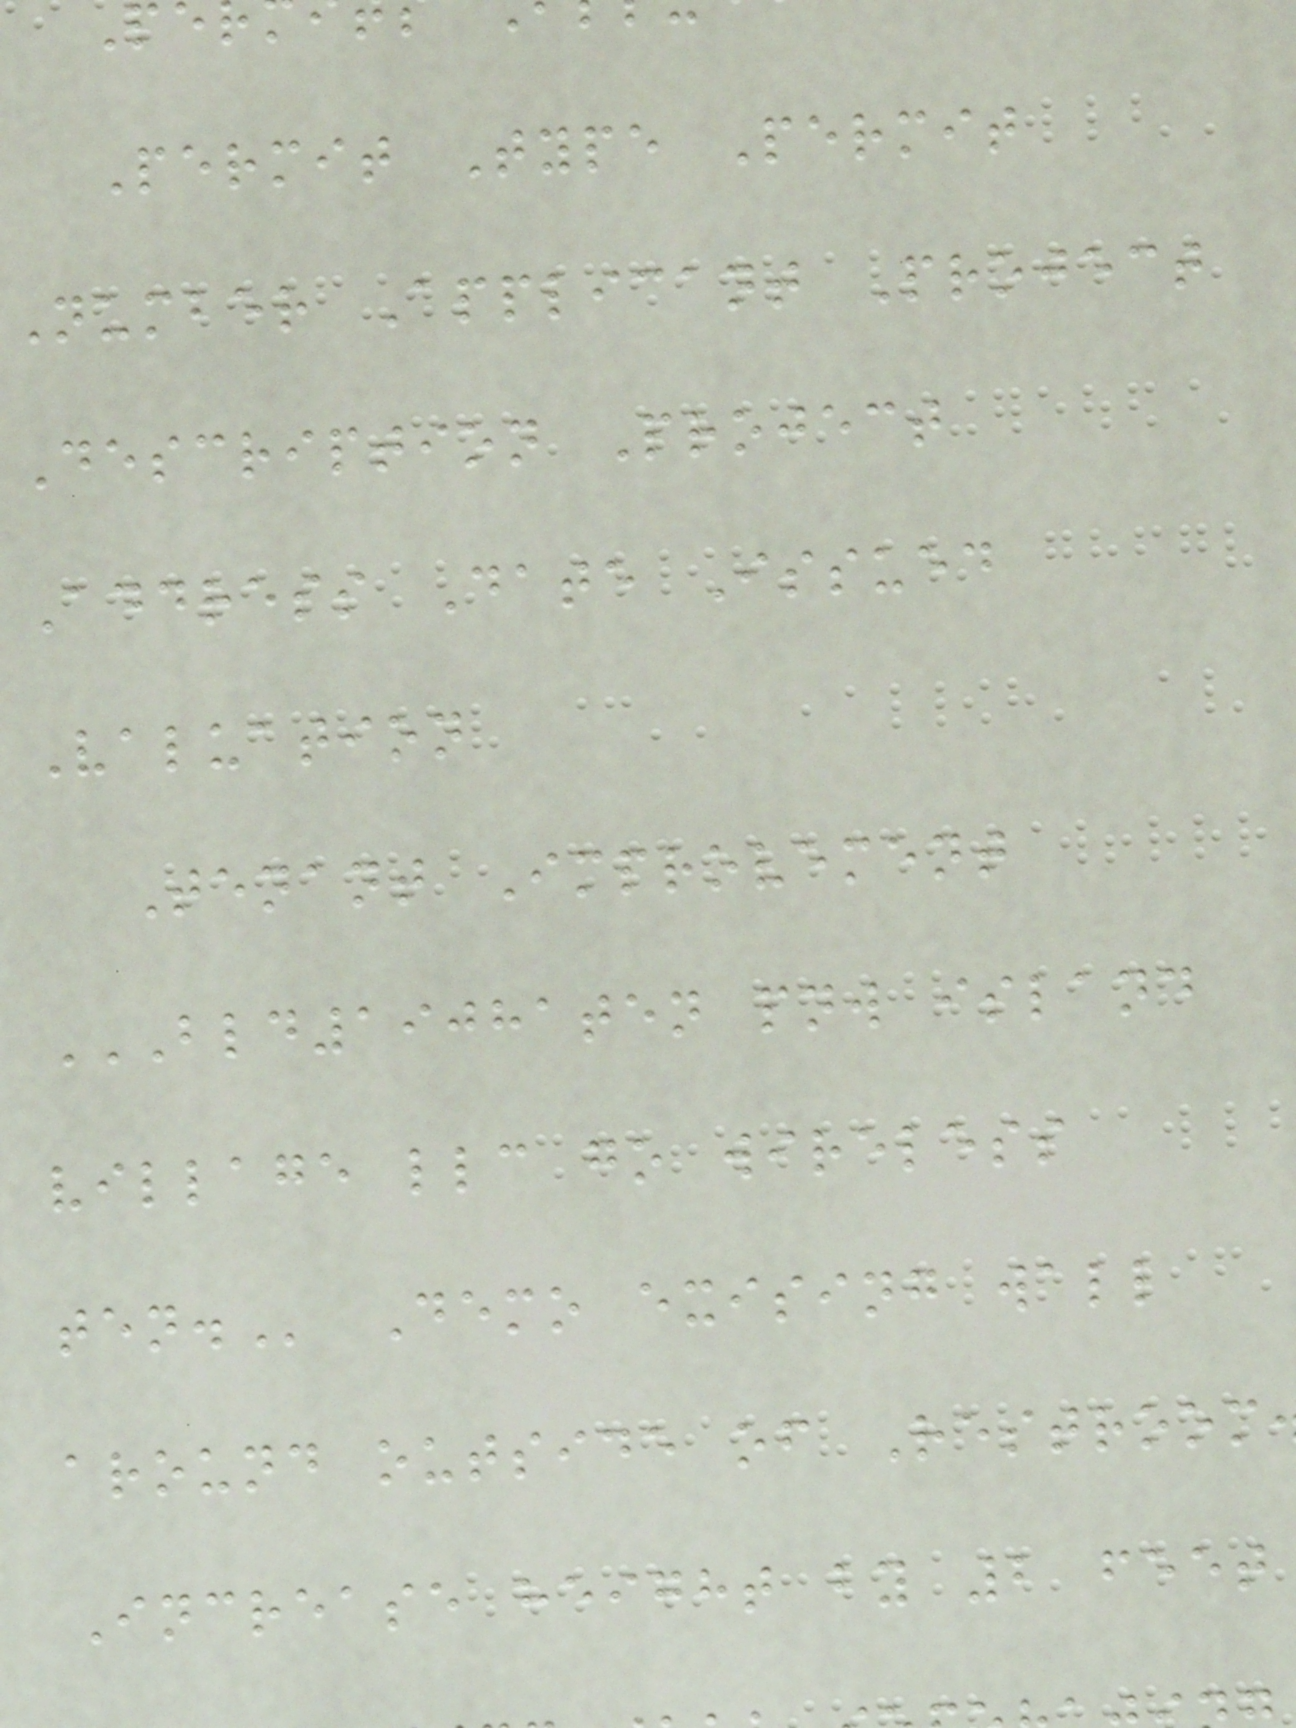Permit Type Permit
Number Applicant Project
Description Project
Address Date Issued
Valuation
Tenant Improvement
BLD19081TEN PNW ISLAND
village llc go wireless
Demo exising wall
around outside of Restroom
Increase height by 2 feet
